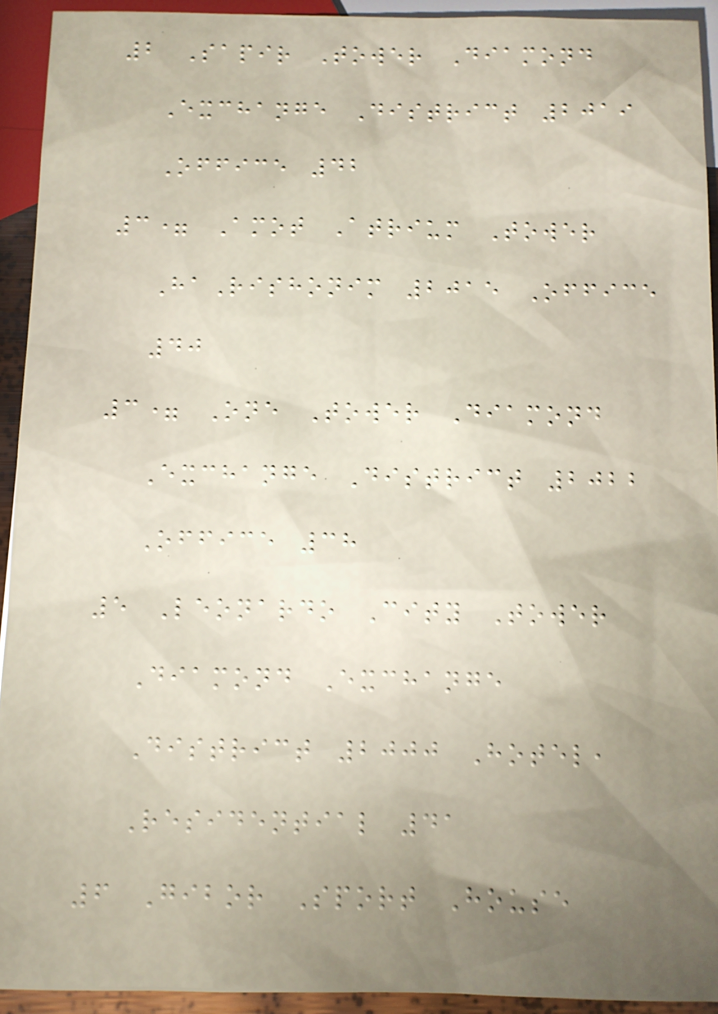2 Sapir Tower Diamond
Exchange District 2019
Office 42
3= Amot Atrium Tower
HaRishonim 2015 Office
40
3= One Tower Diamond
Exchange District 2022
Office 38
5 Leonardo City Tower
Diamond Exchange
District 2000 Hotel,
Residential 41
6 Gibor Sport House
